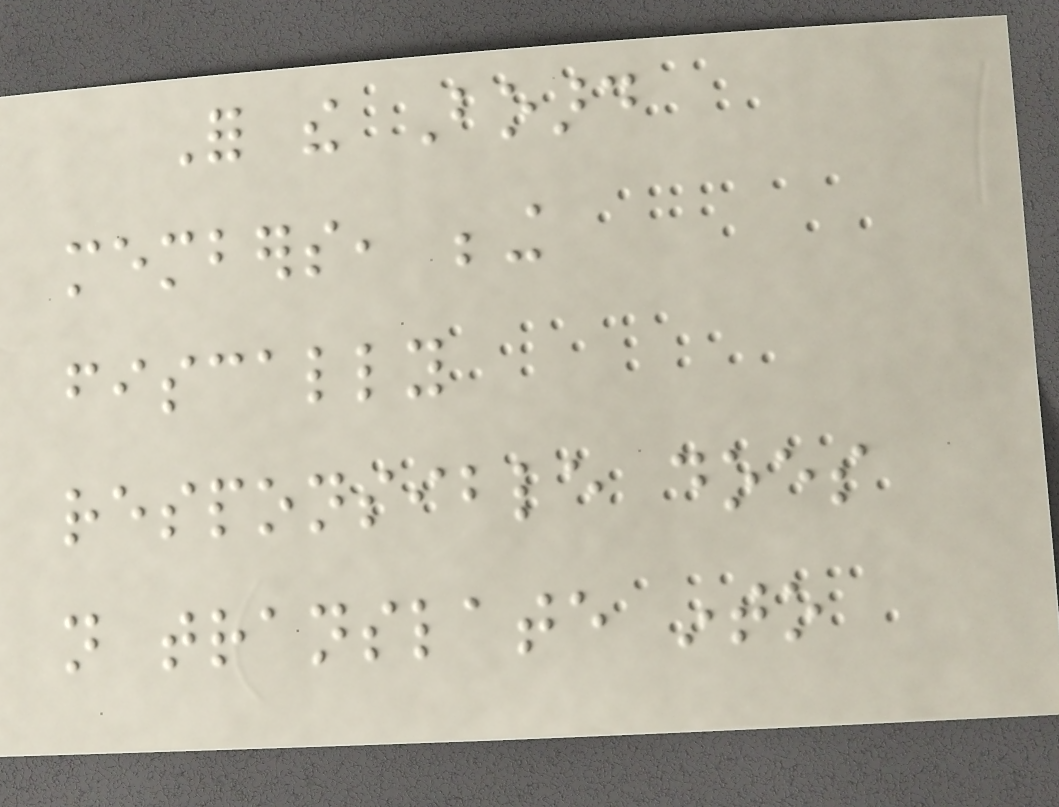For the Board
members, being
fiscally
responsible does
not translate into
